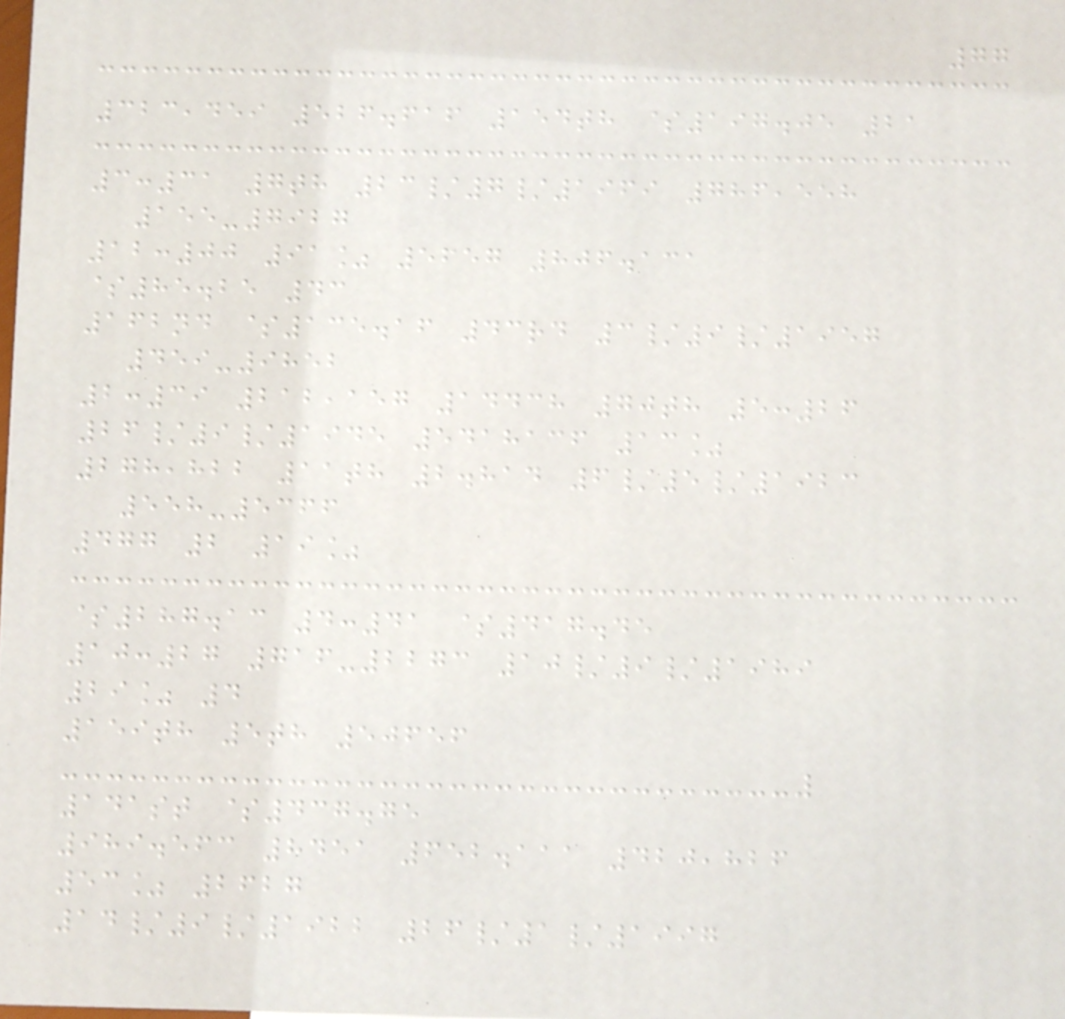77
323,459 526.616 154th $197.05 21
3:31 7th 23/7/1969 786,558
155-7927
12:00 91% 5657 806.131
$85.25 43
162nd $135.16 43rd 3/9/1957
459-9852
2:39 212,157 14438 70th 5:26
26/9/1945 5418136 13%
278,822 11th 2.814 6/5/1923
558-5366
477 2 19%
$287.13 4:41 $417.45
10:27 716-2273 10/9/1989
29% 4
159th 5th 50656
141st $437.75
989.563 8451 652.111 420,826
53% 2627
14/9/1922 26/1/1997
